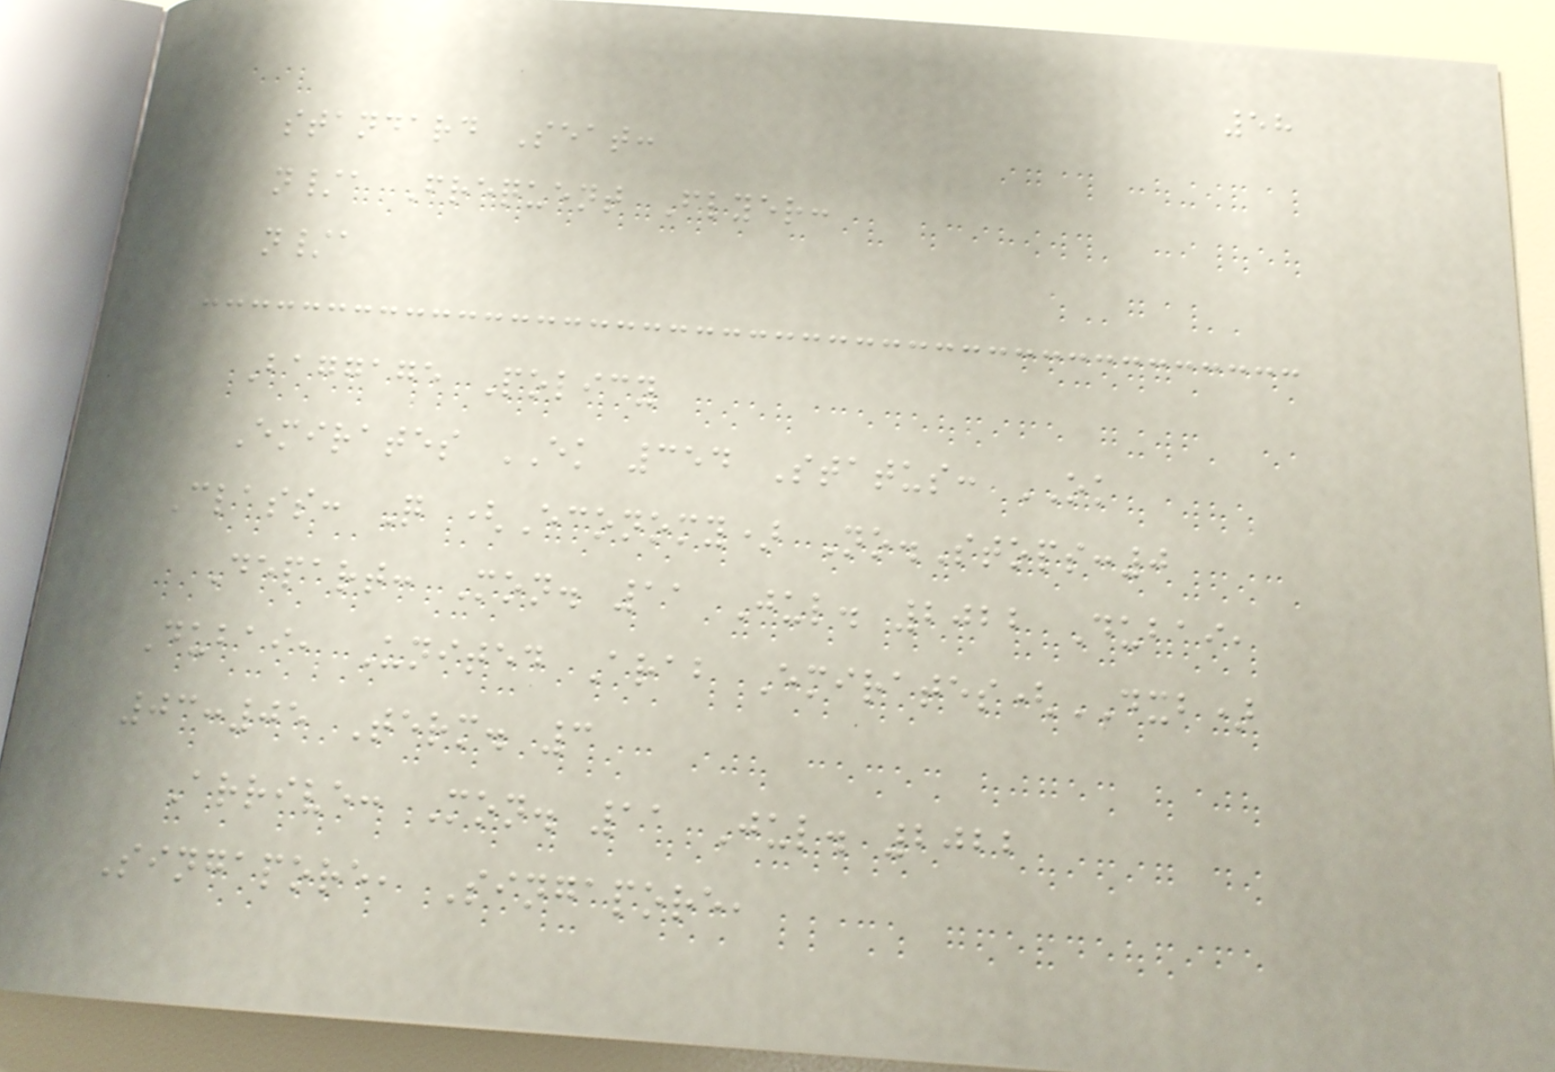58
standard Seat:
n/a Frequent Flyer:
n/a
Baggage Policy
Emirates EK 354 Status: OK
Class: Q (Economy) No.Stops:0
Depart: Mon. 11 Jul. 2022 Dubai,
Dubai, United Arab Emirates(DXB)
03:05 Term. 3
Arrive: Mon. 11 Jul. 2022
Singapore, Singapore,
